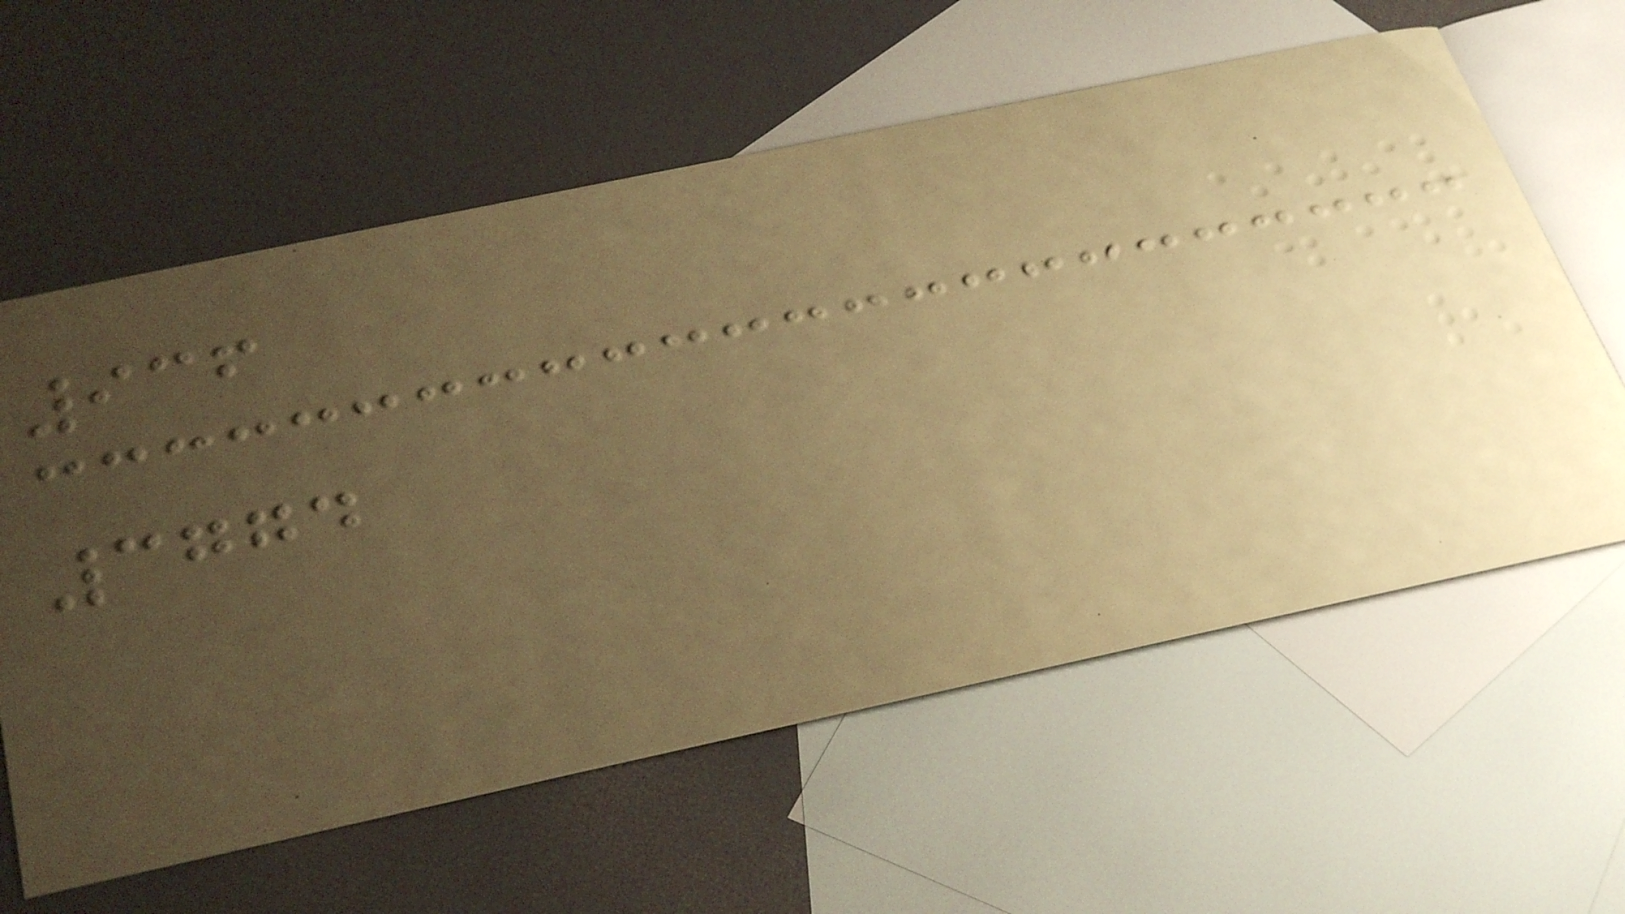936
3774
